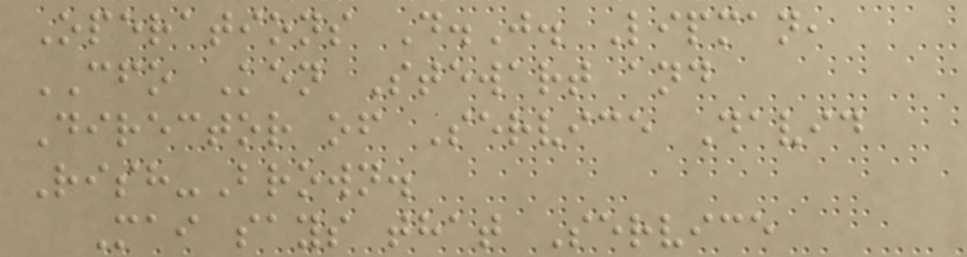Operations D.J. Lipman,
CFO Ken Stewart and
Director of Service David
Rish-Brown.
Mai says that Service
